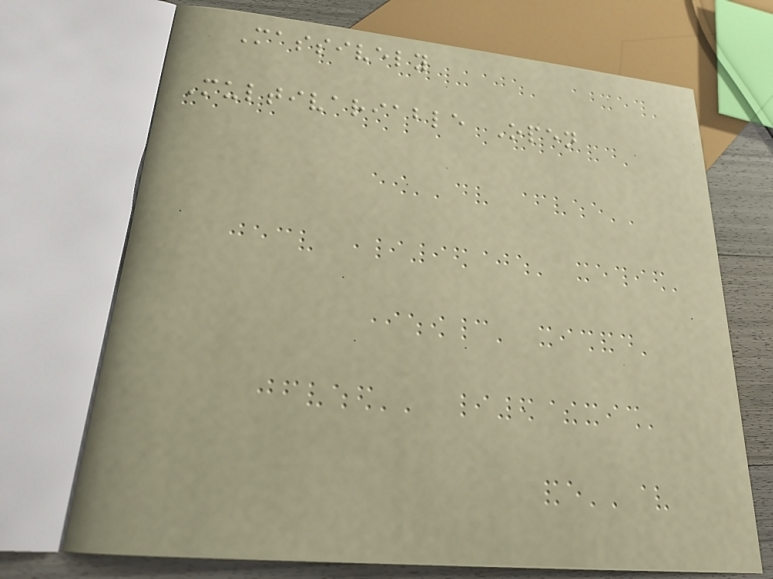Massively
Multivariable Open
